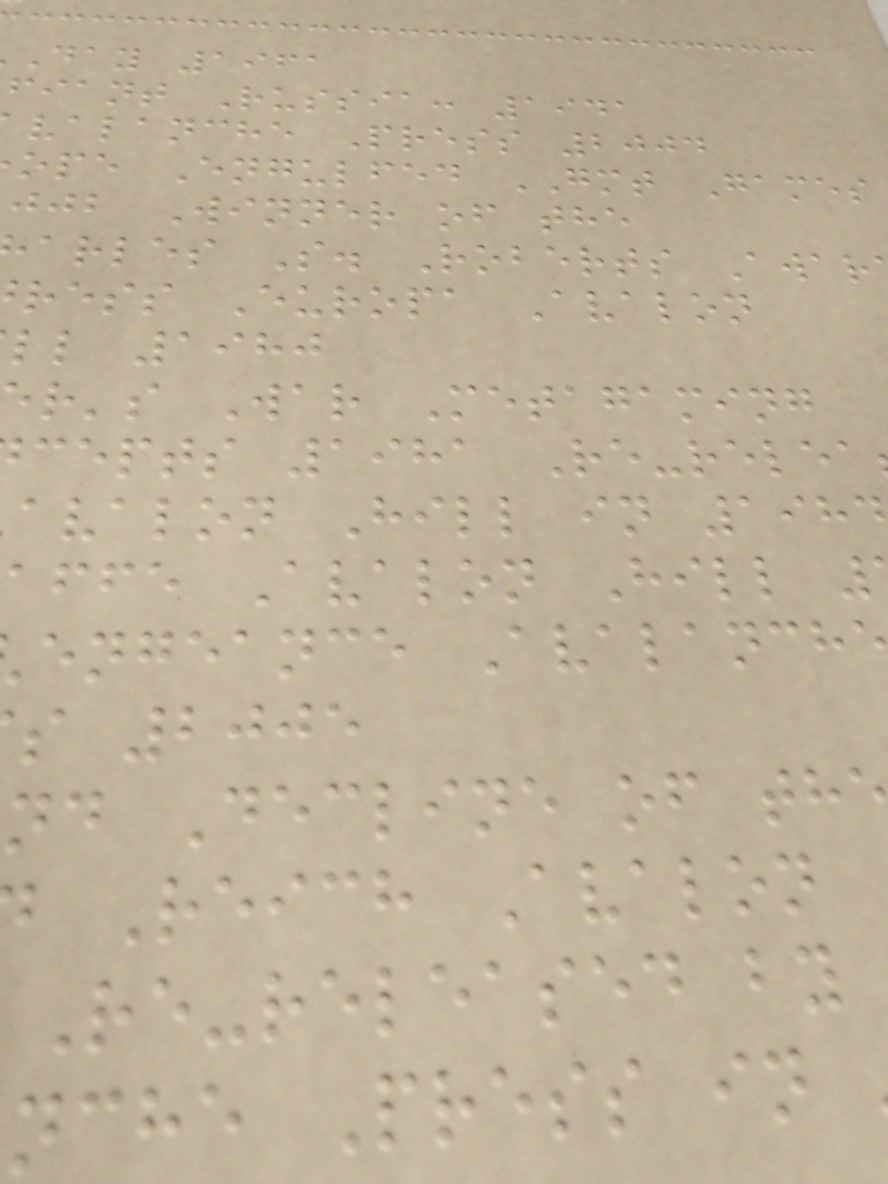Day 1961
fiant Russia: 1941
valanche Press 2004
ope Engulfed GMT Games
jjb Winner of the
arles S. Roberts Awar
ress Europa Avalon
ll 1980
r's War Metagaming
cepts 1981 Re-relea
avalon Hill in 198
ffe Avalon Hill
engeance Avalanch
s 2005
nd Decline of th
Reich Avalon
Re-released by
nche Press in
